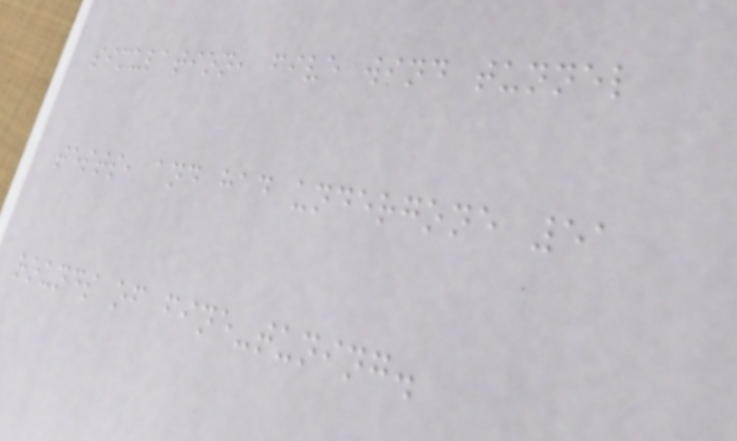simulation, five wind tunnel
tests, and had undergone 51
rounds of fine-tuning.
